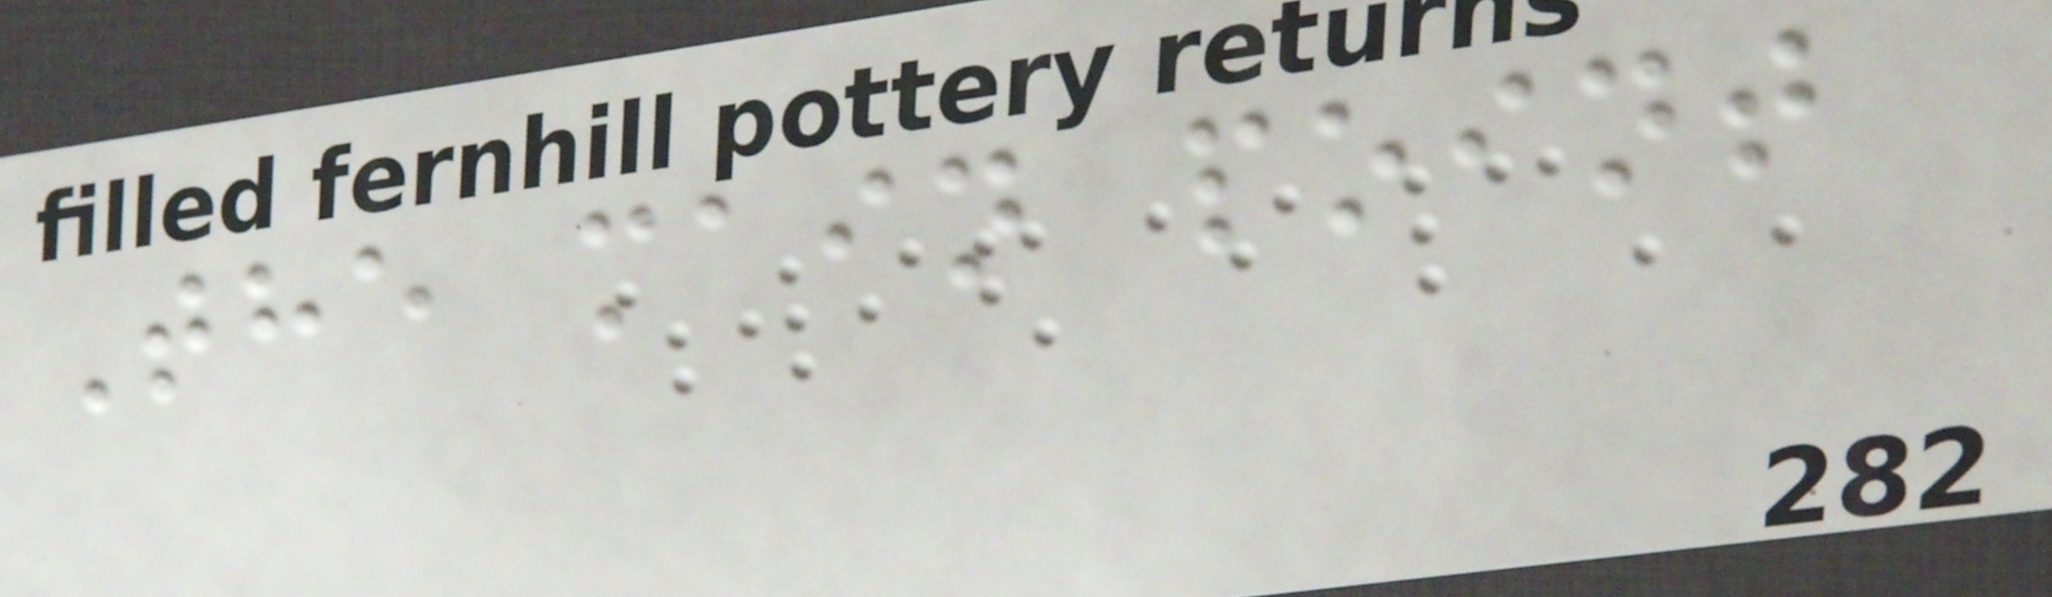The main point
